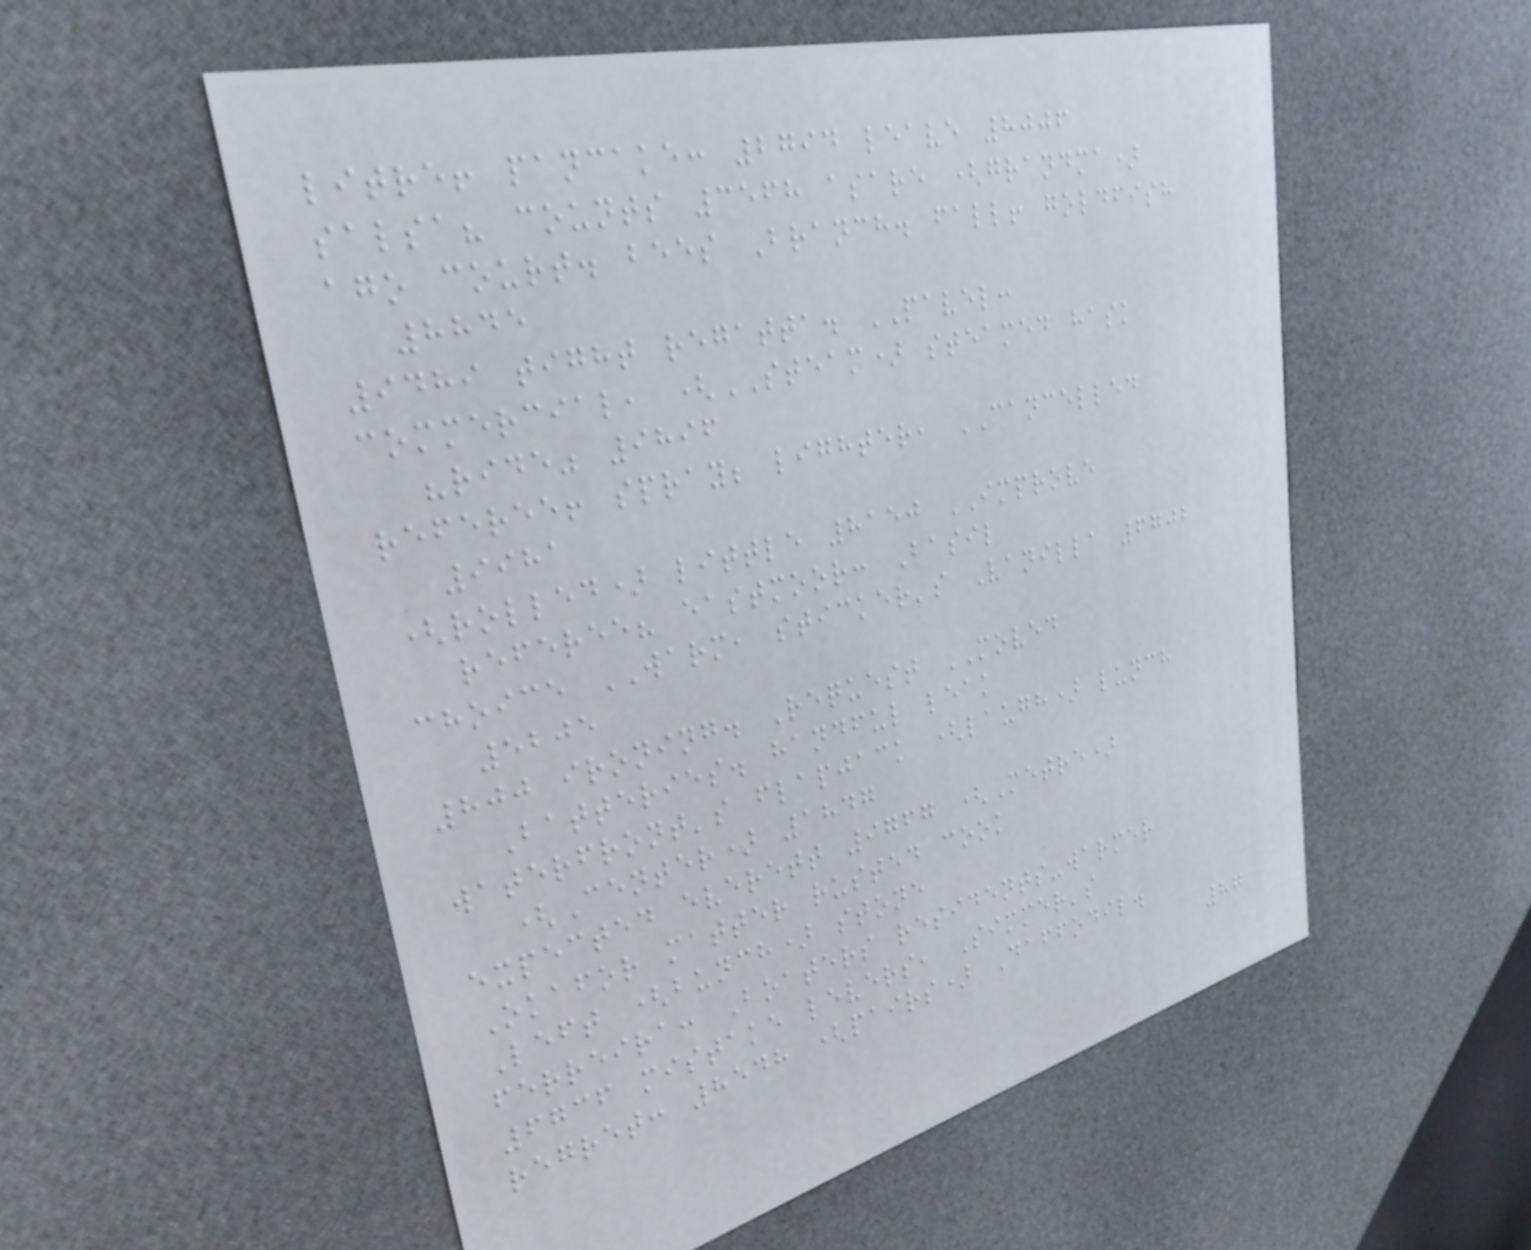litre! pancake: 2794 leave 8006
salsa? counts 3568 asare (grandma)
ago court. bees Branch. fall! goldfish
8845
9489 tight regatta. PAVEL:
commercial, (STEAM) steamed hask
"ride" 9896
referee! spray; lighter, CANCELLED
9981
(rolled) little 8150 IMPROVE
referee? eastmoor: Basil
choice WARM, sticker's Vanilla 6702
5205
800 ironing. Request MOVED
Batteries. handful leak
waterfront's flapjack (laugh) lunch
(Center) 1847
expected everett 9767 (Metre)
Okafor matter rusted cook
Left (bunch) stone
ferreira: Boaters residents-warmer
6736 mistake levers, Simmer's
regret: 8548 (pairs) Daffodil.
87
